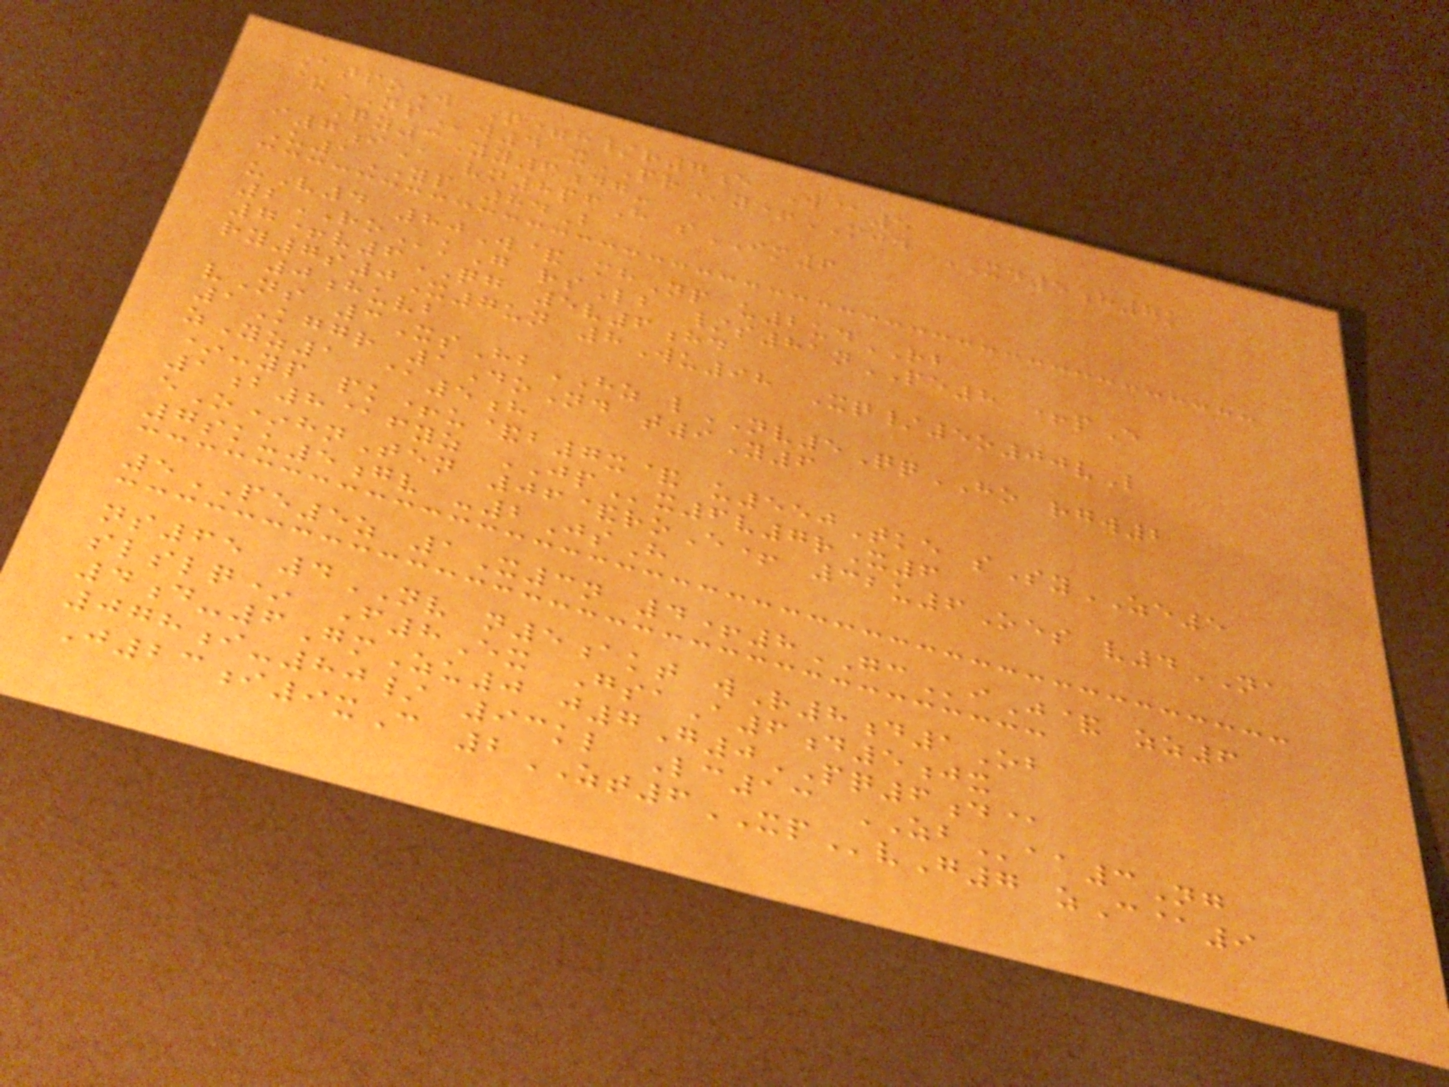AtpoW Q=h/r7e W@5
&NPw4 xPRy+MJD XD5h7k
Qy3Yy6dg-
i7iA vn8pfH sIM6
U1YP 84B
uV4 80W& mhNp u2udRB
2ROkG rsLb /s81nPE8 +pE
7+v6QG 5v6hd
ry7s0X7un 8Wu98 Xq/5o00vL
0huvb
vNs 3XsHbHZ lNV5QqHO rgw2
1Kggr 1DoNd t9Y6
zYz1 @5h
*-yp pk+u&b7x& u550Tke sSyZE5
1b8@fyz JPx6v7rX6
eO*hnTen 06&roE+ 32u6Oes v4NA
7sku5gv -2JsH
5PE5z 1X3n 4+8GCiJ& zz6
ns65 4NV n5akt wR8d1Ob
slslq* F8Ex GsaA6d5jx
4d-6GmZu0 j7G0PQ6d@
078i-80/ 93kl Lc13 ZBaa3Ng
J23i9xC 2ZT6XPvG7 zC@9
